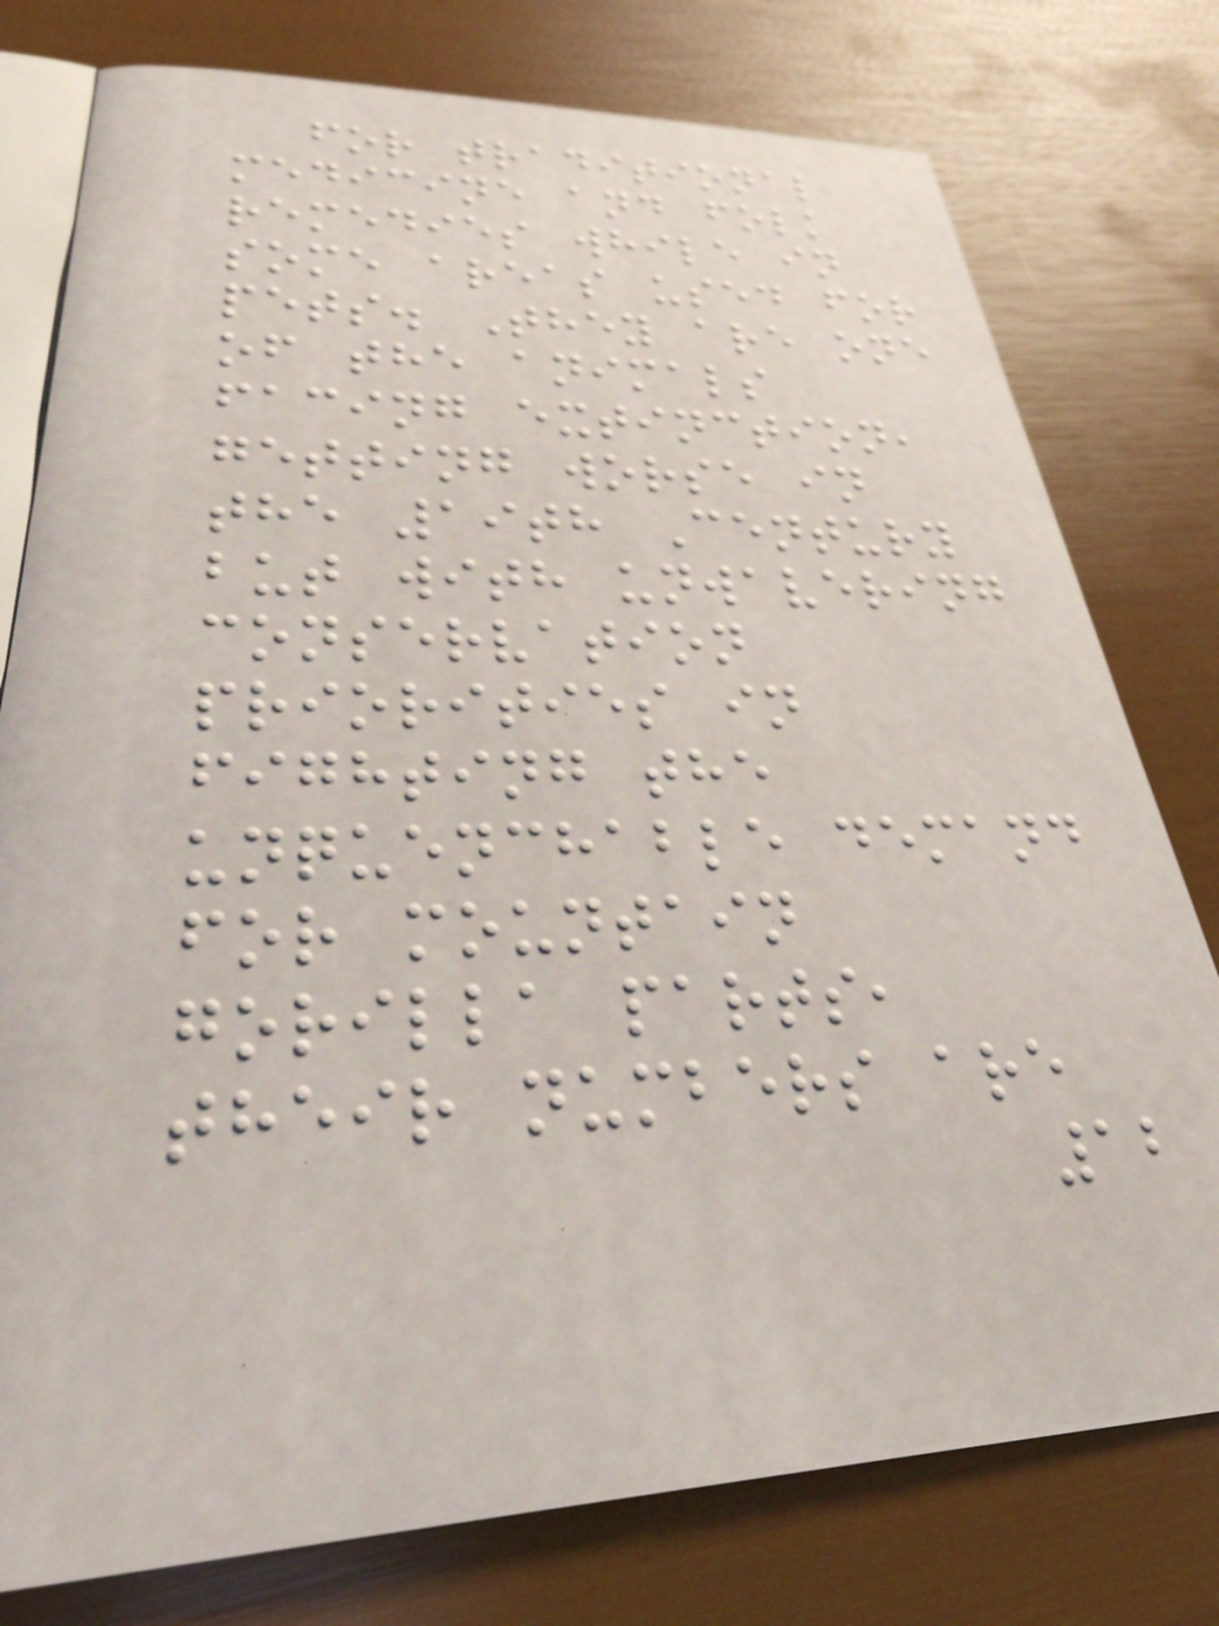for traditional
medicine and folk
remedies while in
some areas used for
pets. They are one
of the animals
facing extinction,
getting worse in
the 19th Century
but with unwavering
conservation
priorities in
fighting the
unquenchable demand
for mountain
gorilla parts,
their numbers are
12
